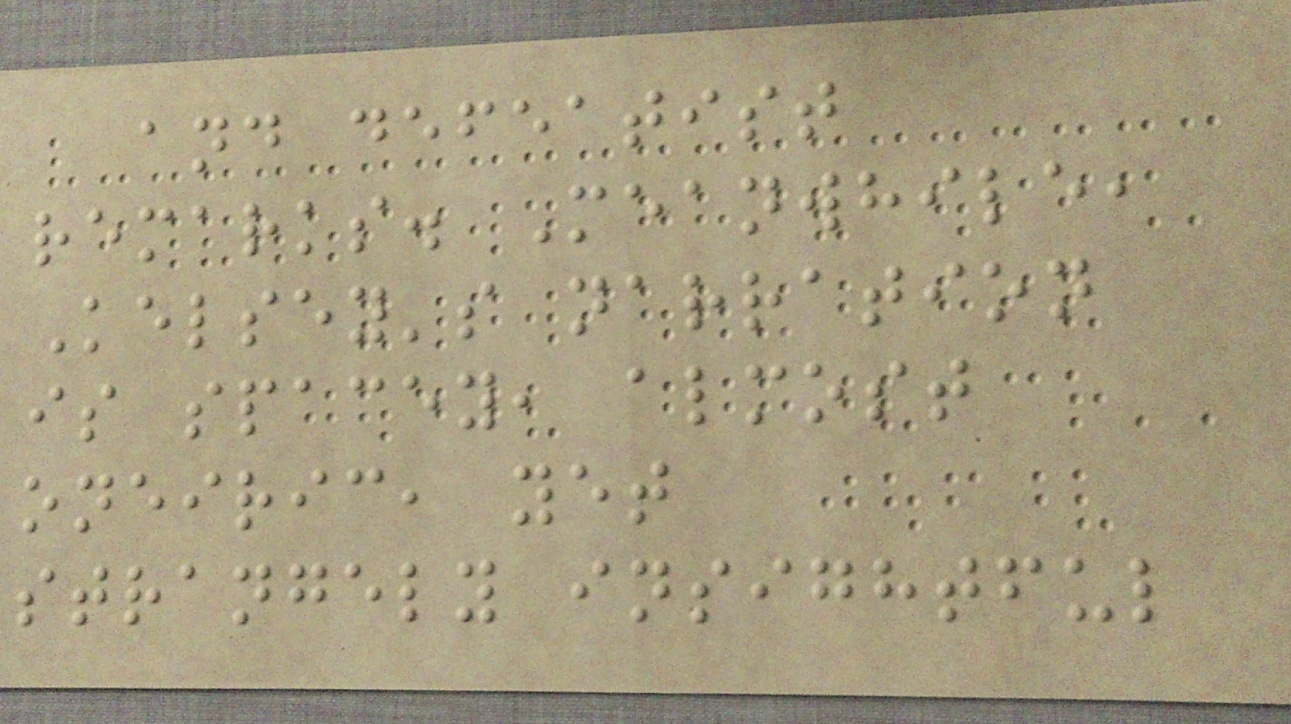and defeatist
remarks. Meanwhile,
Kelsey's narration
is spacey, almost
oneiric, yet
strangely insightful
